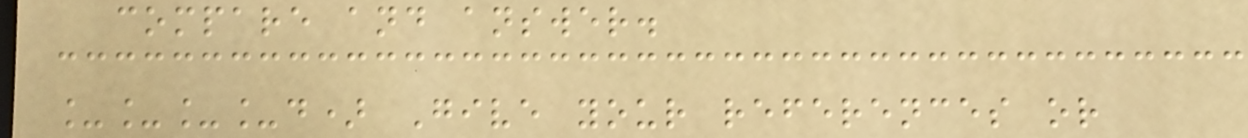compare and answer.
____d) Give your references or
